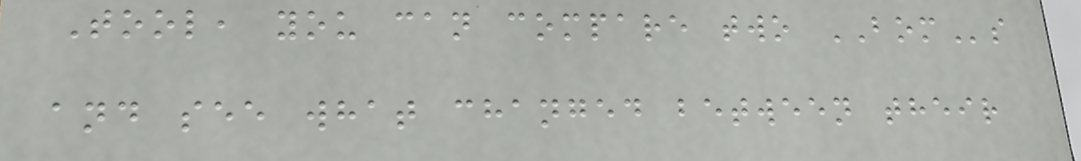Tool, you can compare two BOMs
and see what changed between their
